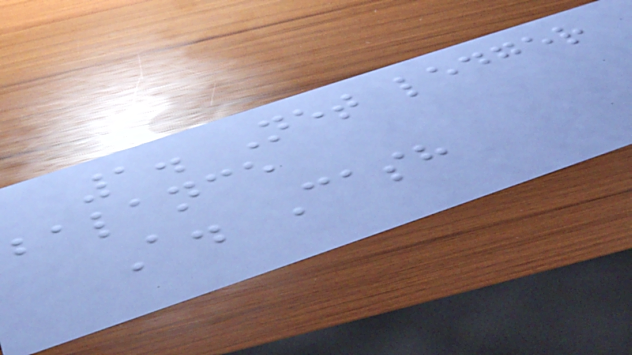1. Net ledger
balance
A. Cash
